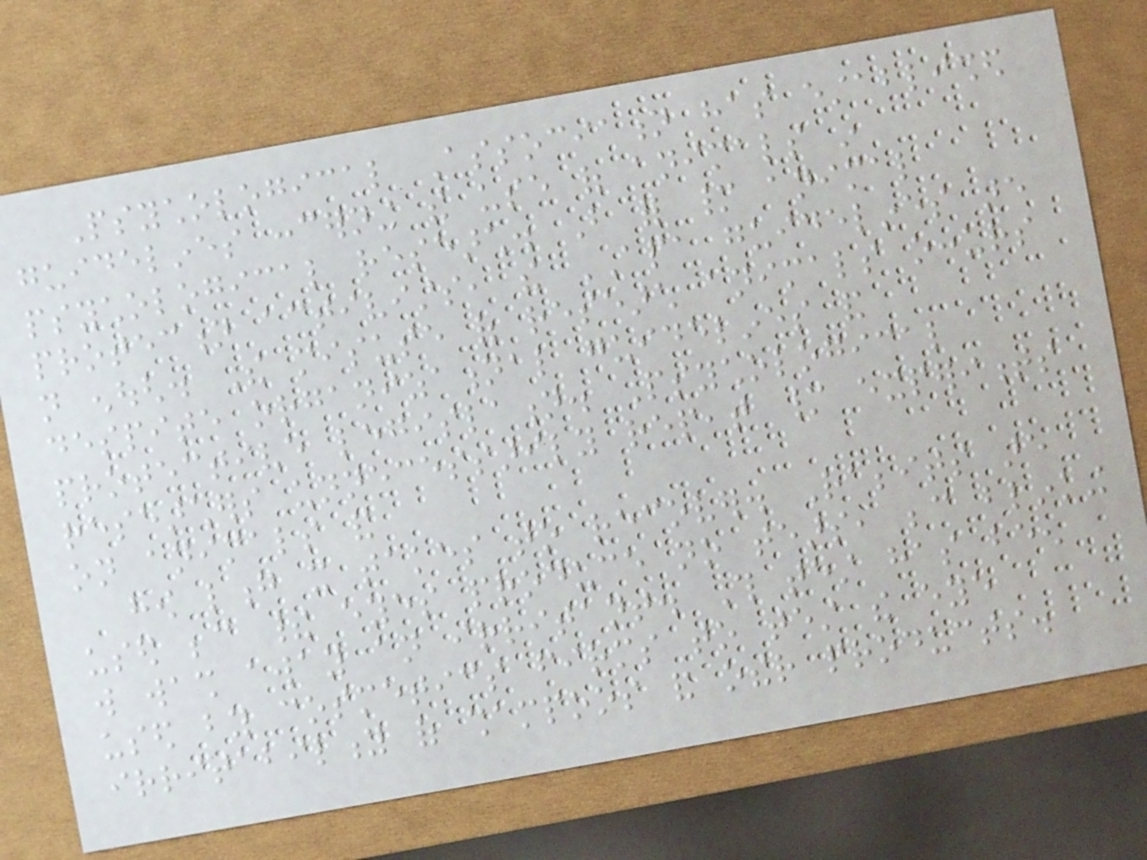Psychological Association has established
guidelines concerning the use of animals in
psychological research. But for many animal
protection activists, the APA guidelines are
not enough. The misuse of research animals occurs
despite organizational guidelines and
protective legislation. Psychological
researchers unnecessarily repeat many experiments
on animals and
how long it takes to recover. Rabbits are
used because their eyes produce no tears, because blinking
will wash away an irritant. This test has been
used by cosmetics firms to test the eye
irritability of shampoos and other products.
